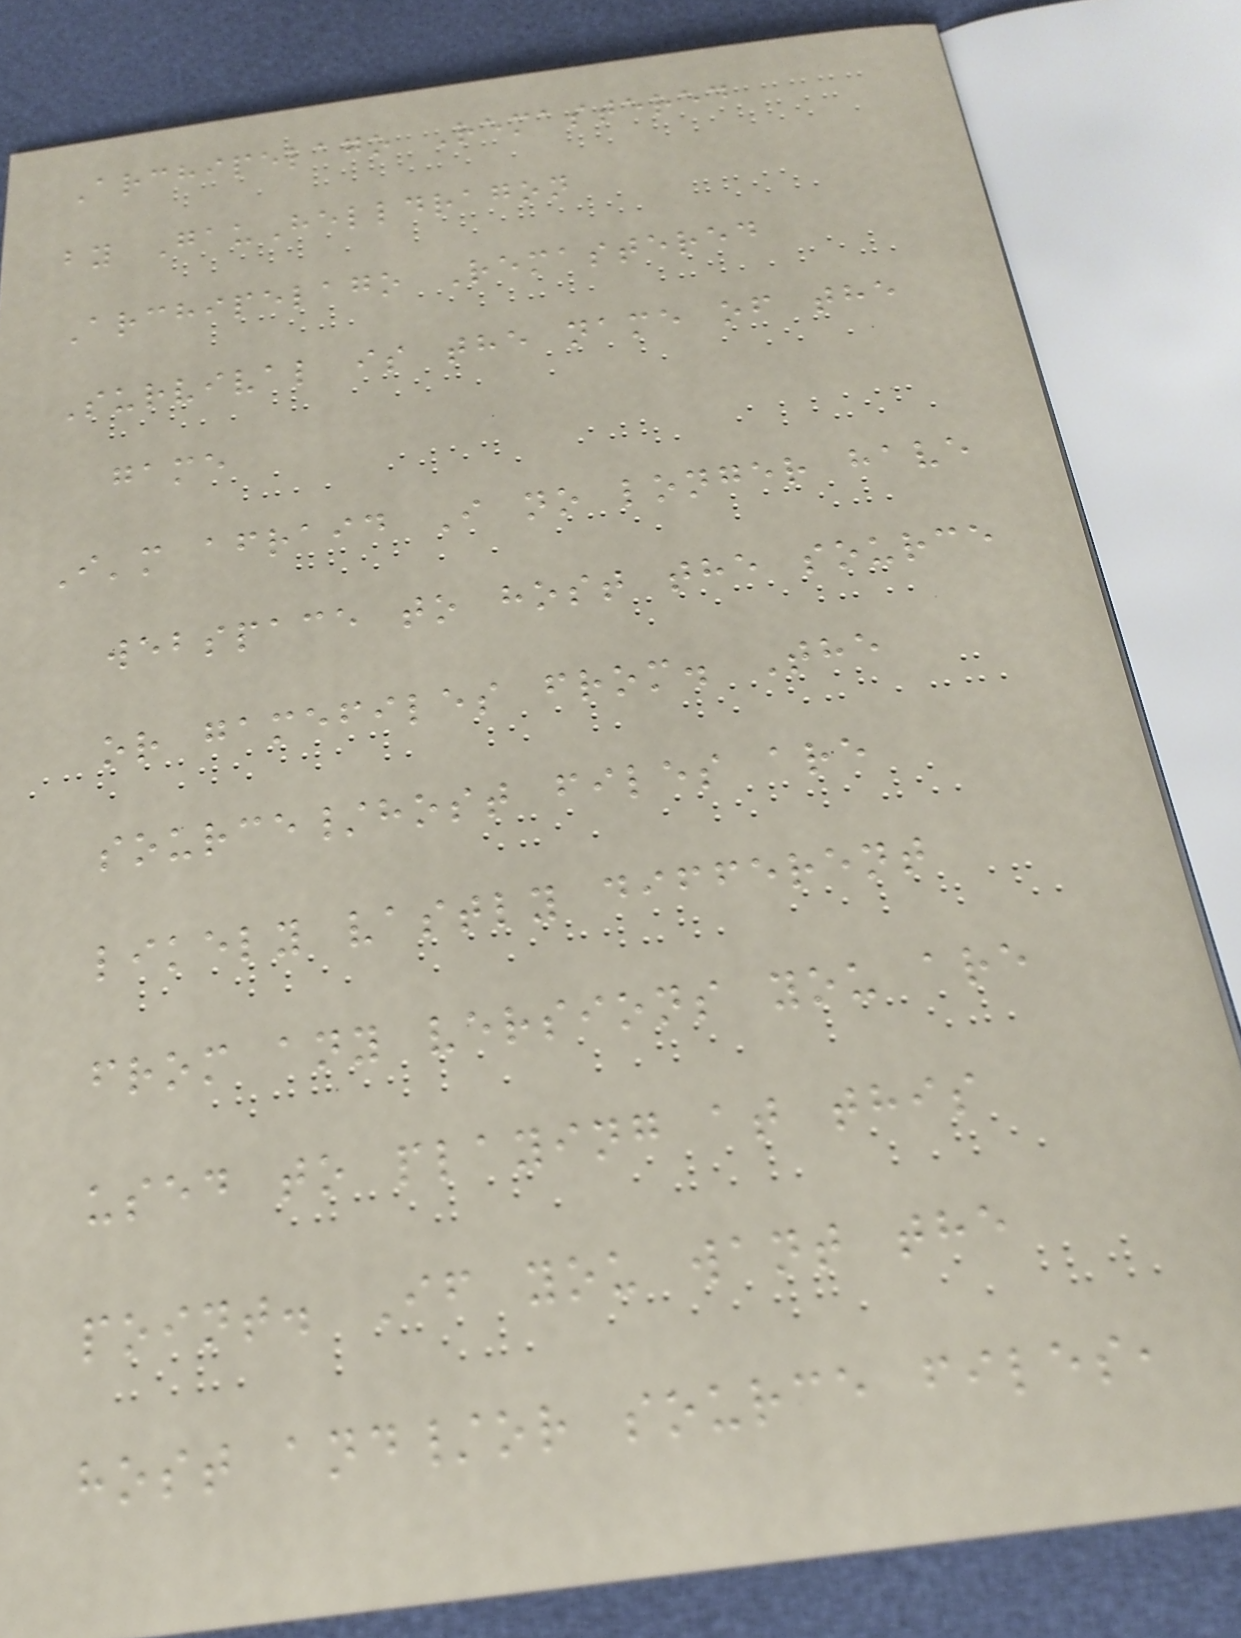Archipelago Remastered
by GauHelldragon
Archipelago Remastered
Survival is the name of the
game
I'm afraid I no longer have
webspace to host the source
or gamefiles from. The
source/host files are
likely vastly different
from any versions you are
used to playing at this
point. If you want the
host and/or source files,
